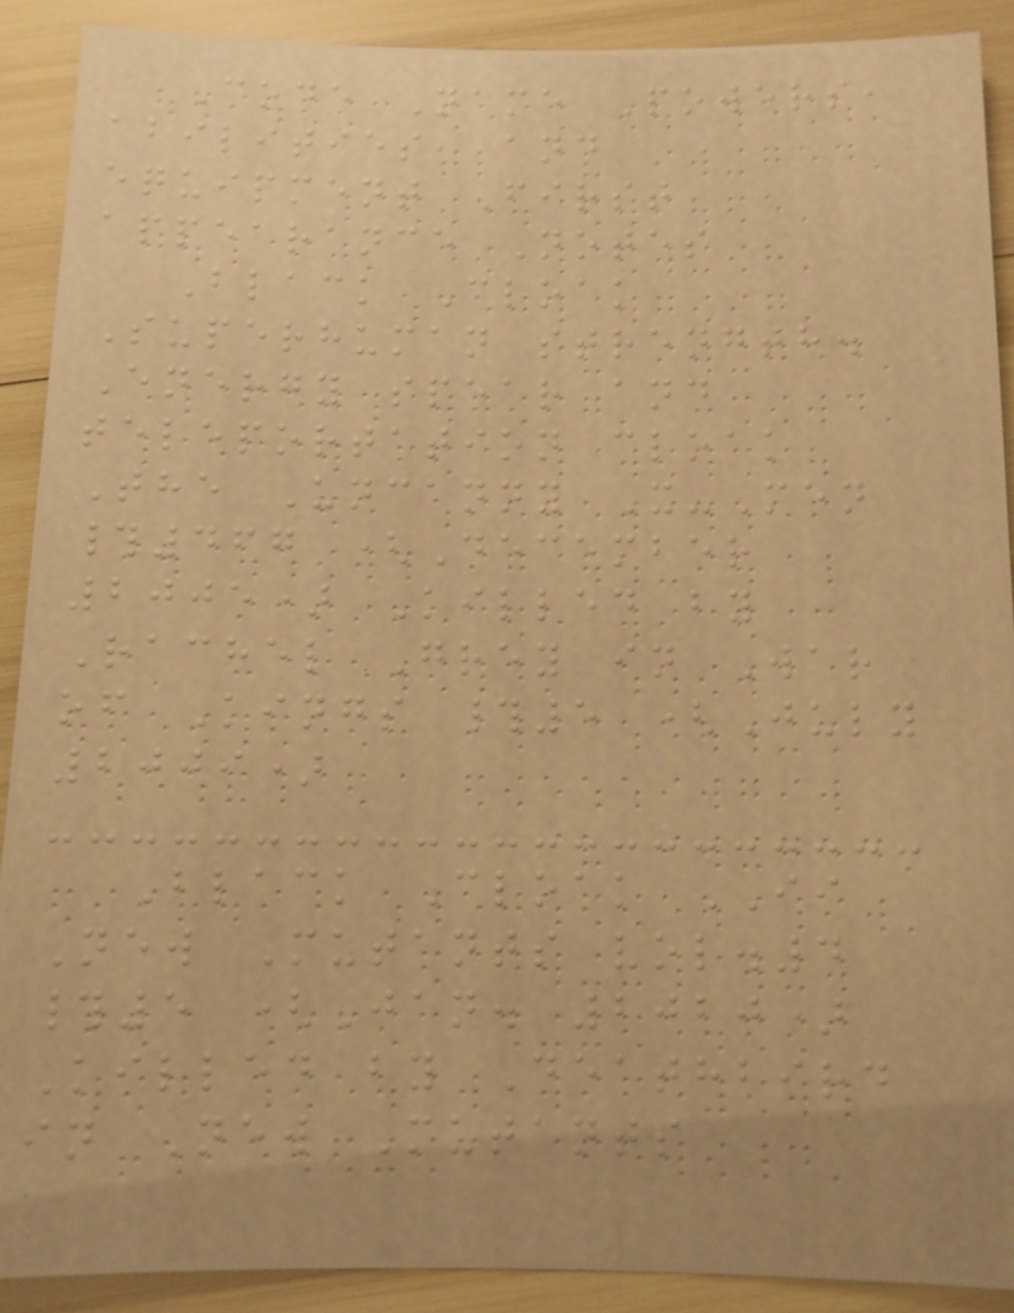Code Name Powers,
abilities, and
equipment First
appearance Notes
Black Cloak
Superhuman strength.
Energy spear and
teleportation cloak
The Uncanny X-Men
#467 (December
2005) Killed by
Rachel Grey in War
of Kings #5 (July
2009)
Black Cloak II
New Mutants vol.4
#5 (Jan. 2020)
Killed by Deathbird
in New Mutants
